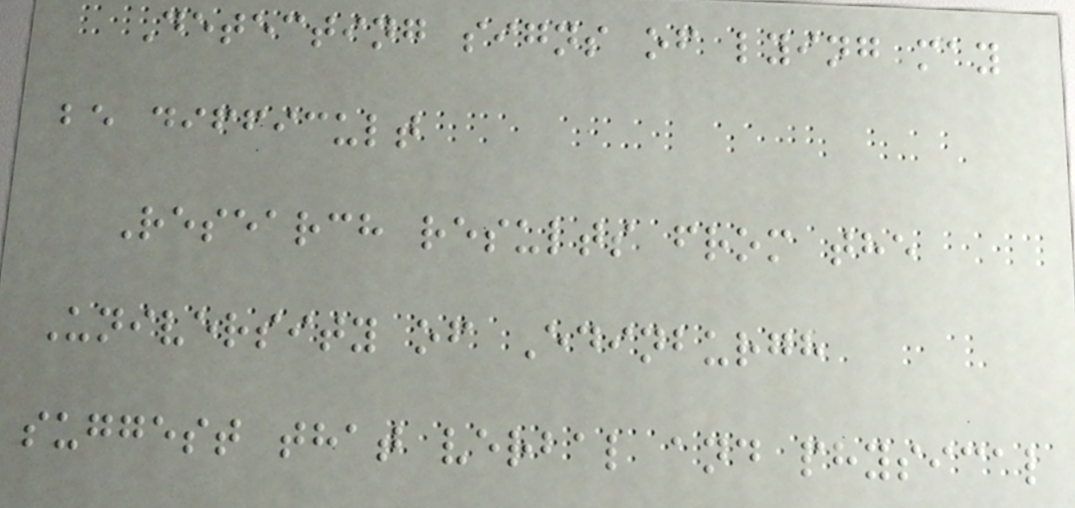Detecting signs of lying may
be difficult
Research results from the
University of Edinburgh
suggest that verbal and physical
